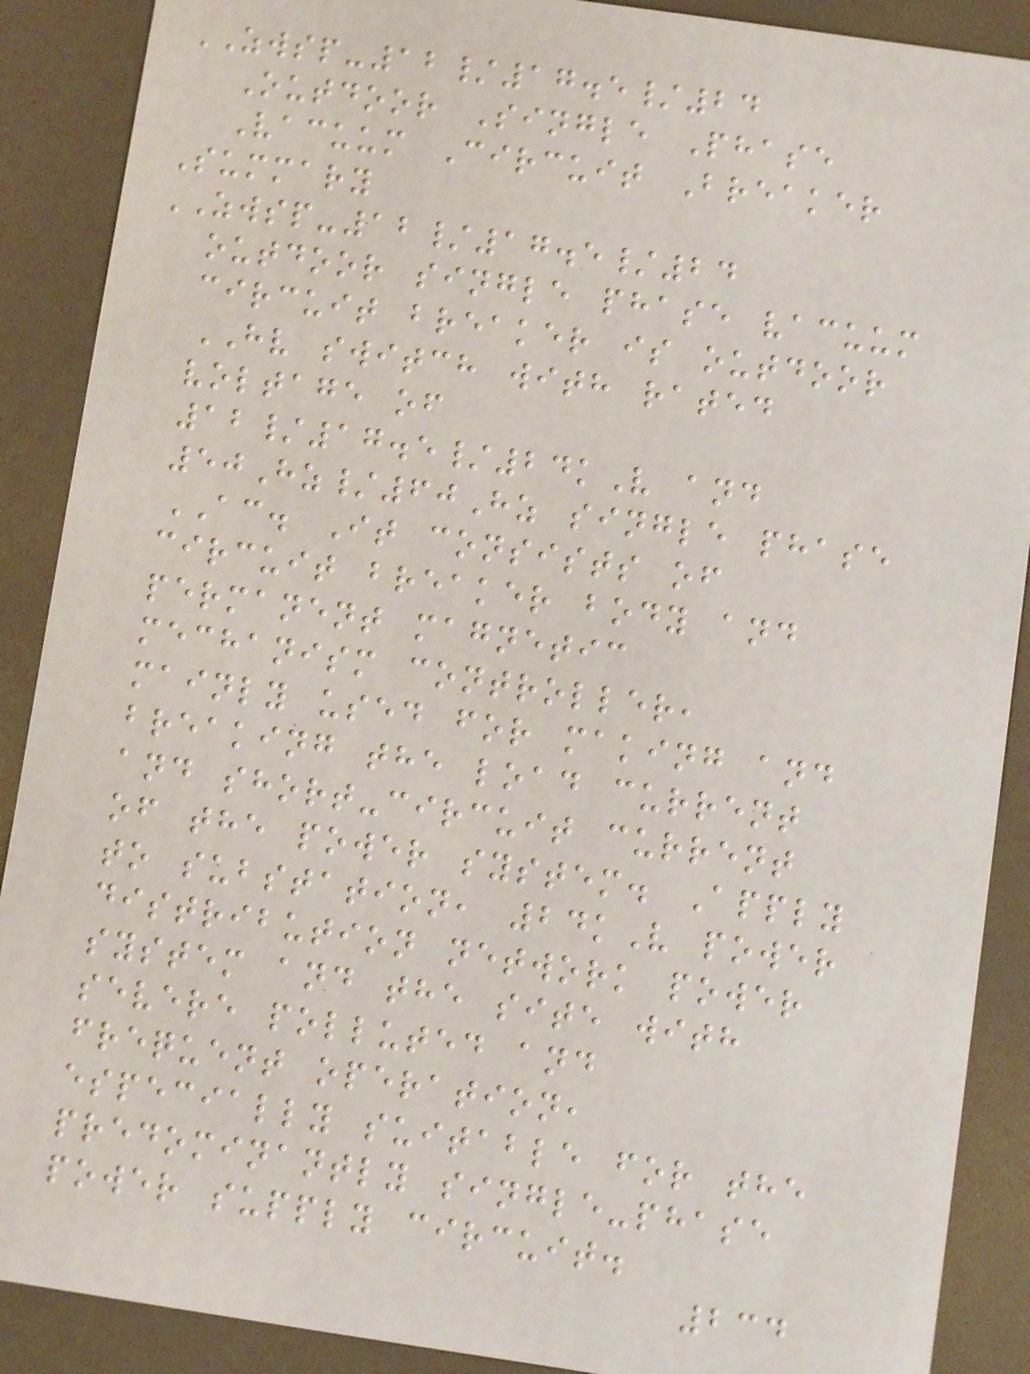ZWSP-12/17.5/24
Outdoor Single Phase
Vacuum Circuit Breaker
Summary
ZWSP-12/17.5/24
outdoor single phase vacuum
circuit breaker is outdoor
HV switch with rated
voltage of
12/17.5/24kV and
50Hz/60Hz single phase
AC. It consists of
circuit breaker body and
permanent magnetic
mechanism controller,
mainly used for making and
breaking the load current
and short-circuit current
of the power system. Apply
to substation, 24kV power
distribution network power
system and the site with
severe polluted and
frequent operation,
especially suitable for the
predominantly single-phase
power supply circuit.
234
